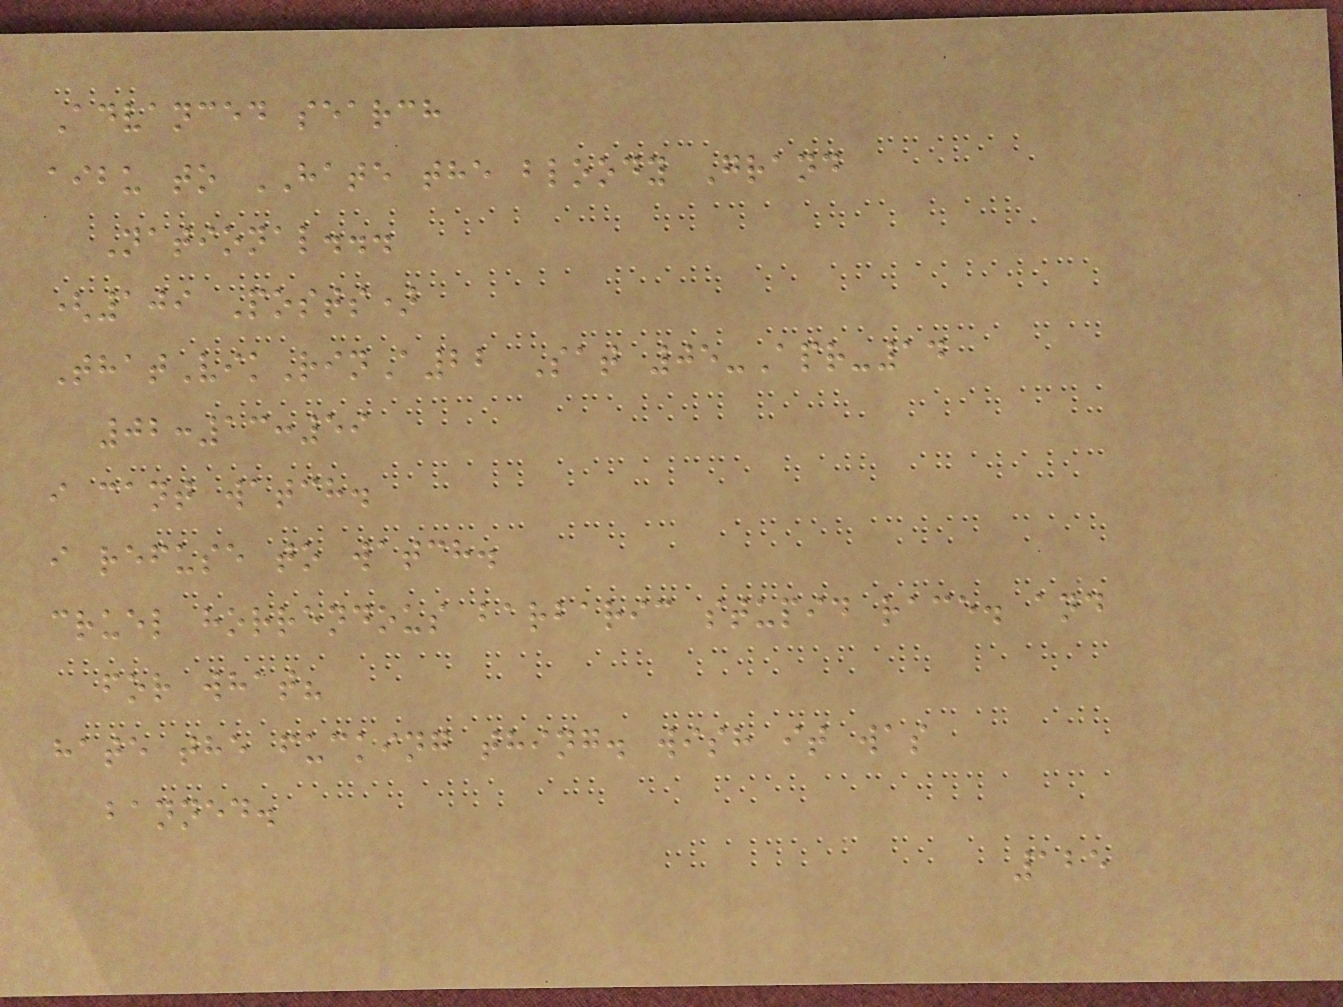Advanced search
aibu to HATE the bloody Grand
National...
(109 Posts)
ThatVikRinA22 Sat 05-Apr-14
02:13:59
i cant watch.
i refuse to watch.
cruel horrendous barbaric stupid race. and
for what?
hate the fucking thing. wish it was
banned.
125
